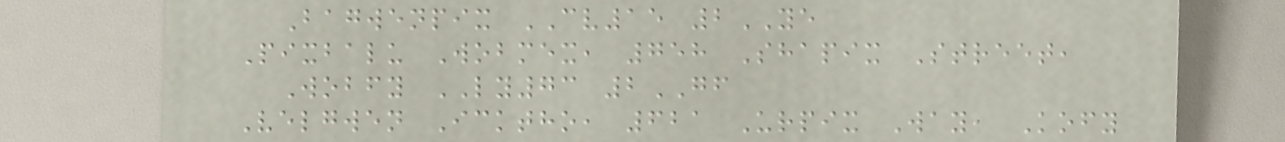Bagwenpix CV15 2YE
Pixbalu Wobmex, 758 Shapix Street,
Wobfy LY73 2GF
Velgwen Icktho, 621 Urpix Way, Kofy
